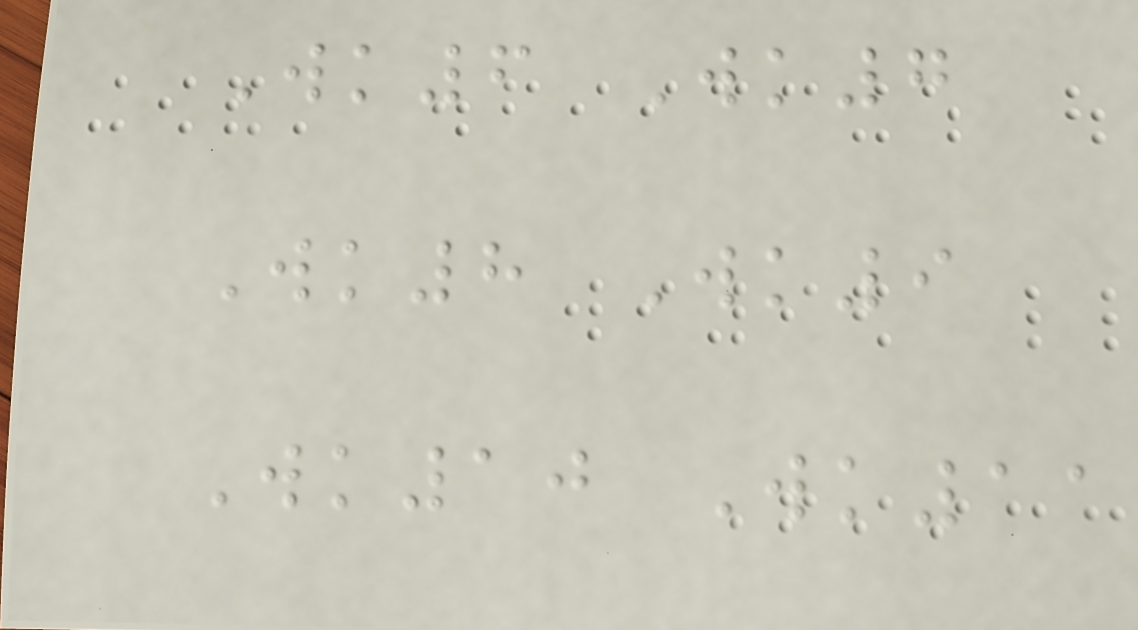Wk6 Wk7
Wk8 Wk9
Wk10 Wk11
